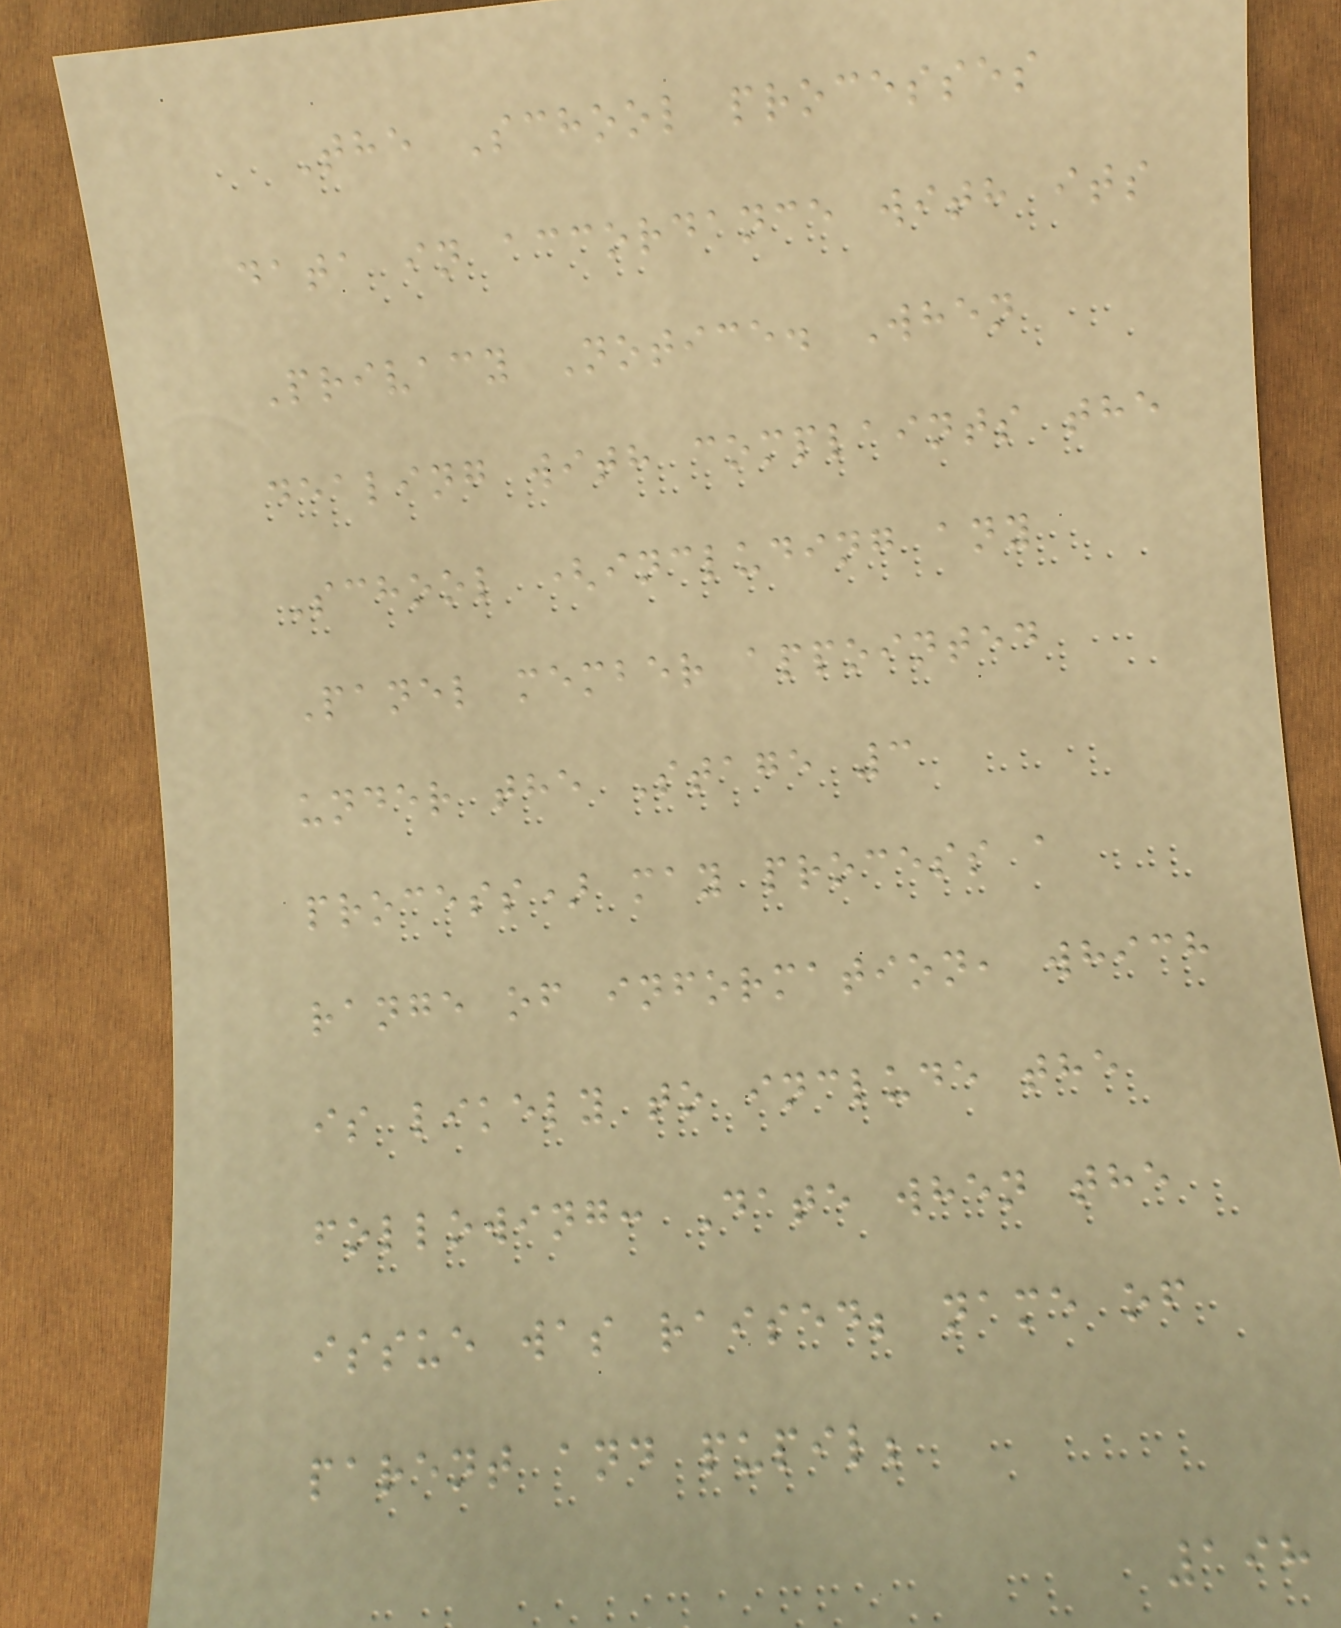The School processes
data in accordance with its
Privacy Notice. When
dealing with complaints the
School (including any
Panel member appointed
under the Stage 3
process) may process a
range of information, which
is likely to include the
following: Date when the
issue was raised; name of
parent and pupil;
198
